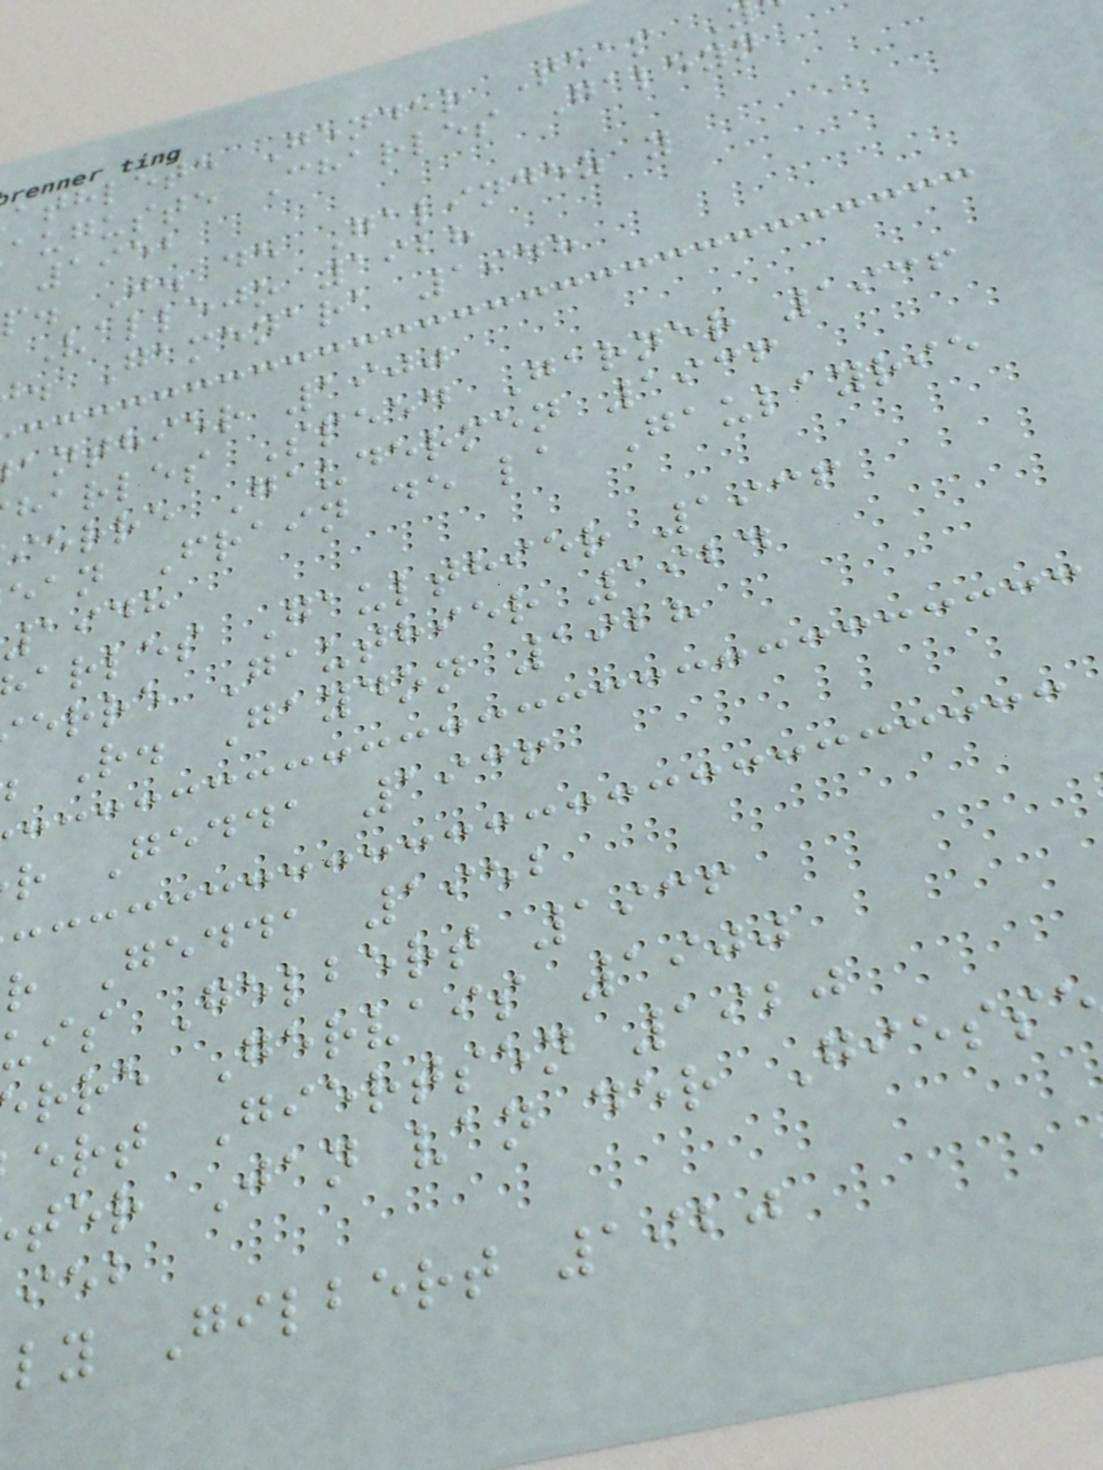athlete Gender Team
auguste Charles Galeyn
1952
p. J. de Galindez y
Vallejo 1928
. Gamenara 1948
anthier 1900
harles Speed Garner 1936
ierre Gaudermen 1936
ean Frain de la Gaulayrie
1948
arles Gaulthier 1936
erre Gauthier 1924
R. Gaydon 1928
r Gedda 1936
r Gedda 1952
uis Gelbert 1936
rre Gervais 1900
ert Giertsen 1920
ter Jan van der Giesse
ly Gilbert 1920
